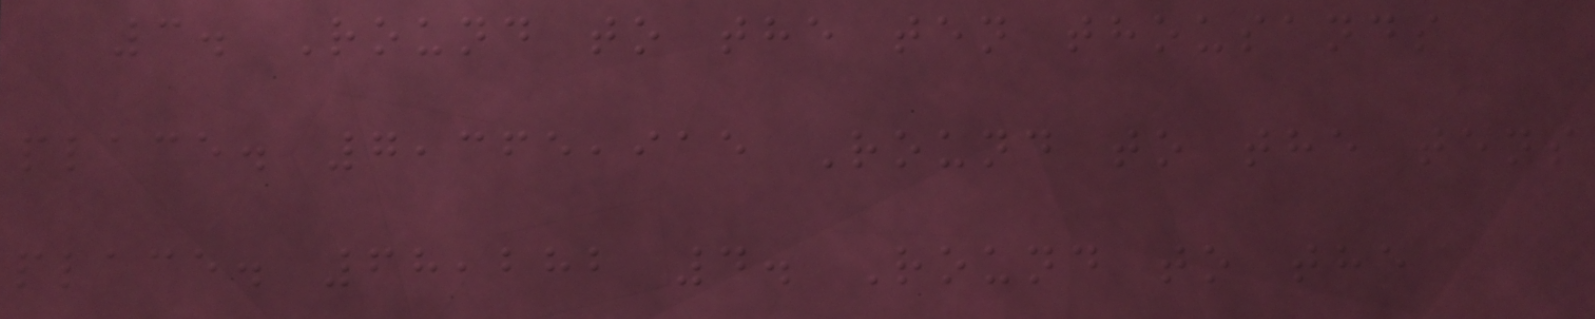3. Round to the ten thousands
place. 7,365,915 Round to the tens
place. 68,282 4. Round to the
